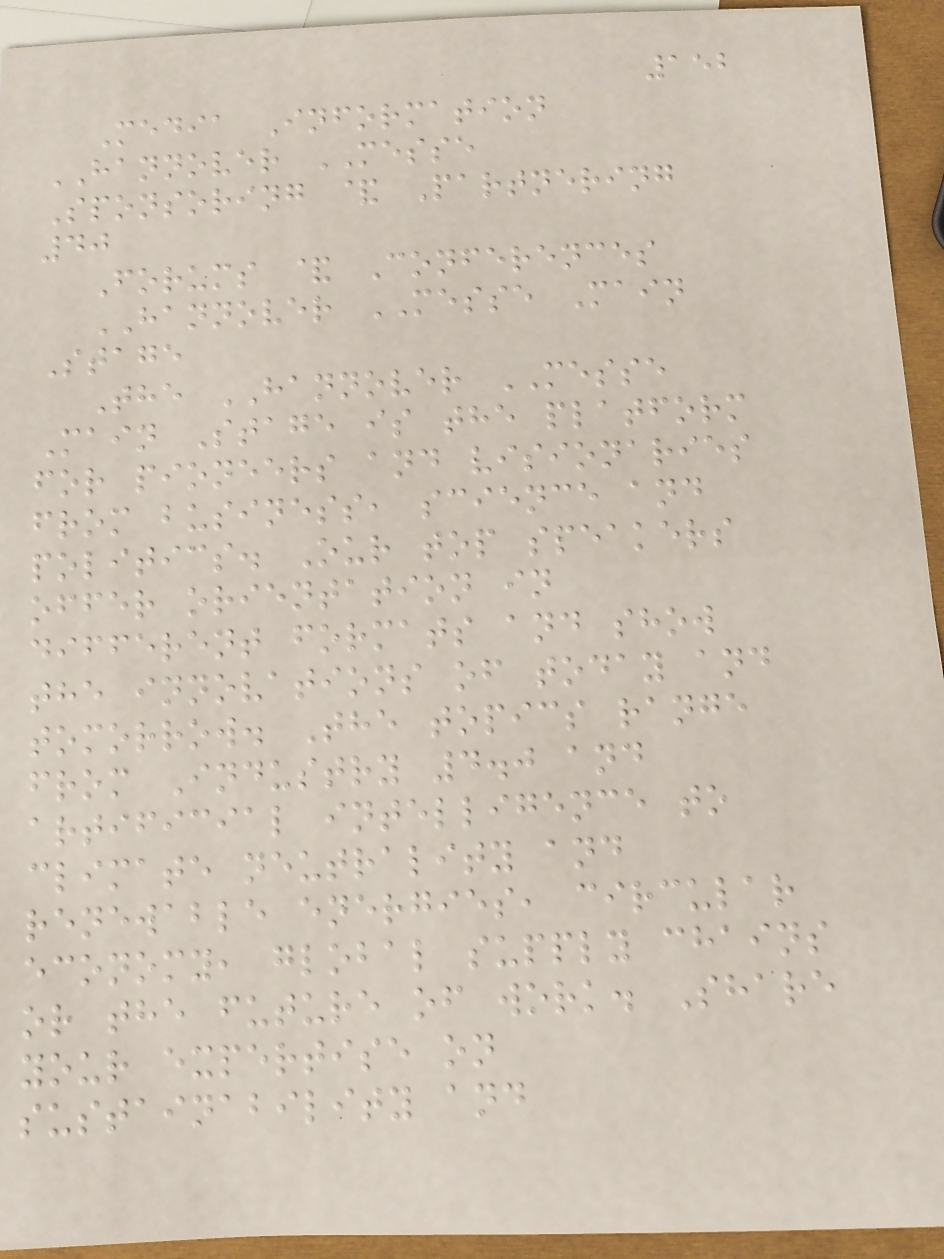152
Media Information
HANNOVER MESSE
Sponsoring & Partnering
40
Forums & Conferences
HANNOVER MESSE Main
Stage
The HANNOVER MESSE
Main Stage is the platform
for pioneers and visionaries
from business, science and
politics. Our top speakers
offer orientation in
different formats and show
the innovations of today and
tomorrow. The topics range
from Industry 4.0 and
artificial intelligence to
climate neutrality and
renewable energies, circular
economy, global supply chains
or the future of work. Share
your expertise on
sustainability and
